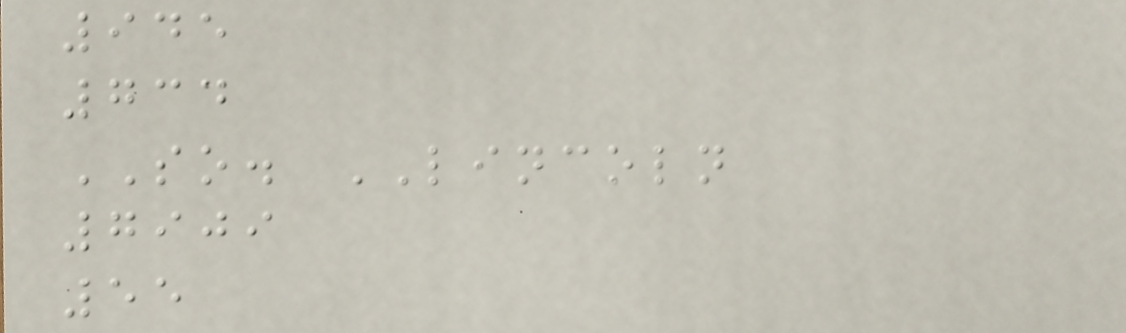945
734
SO. LINCOLN
7909
55
